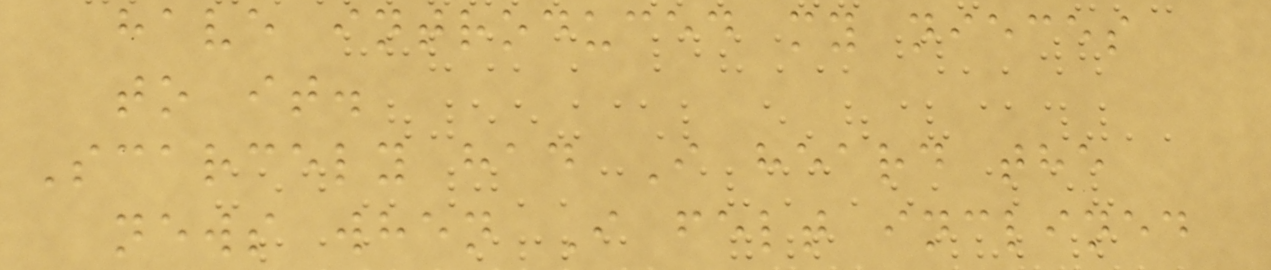have introduced my nieces
to it.
Scarcely had I heard the
news when I felt inclined
